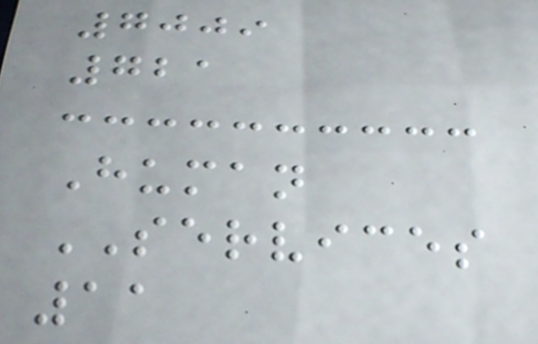7009
721
Human
SERVICES
11
